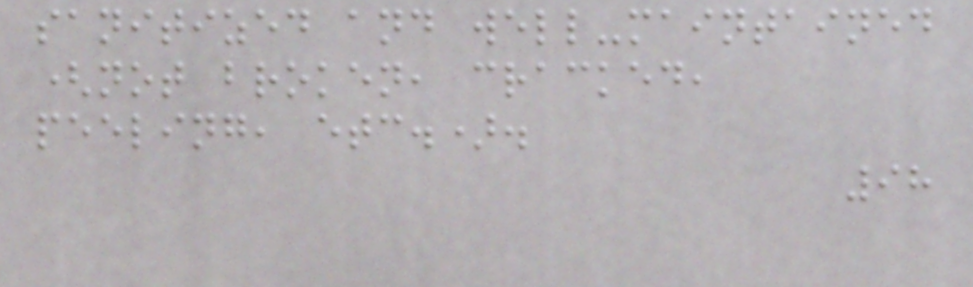sanitized and well-maintained
(not broken, cracked,
peeling, etc.).
98
